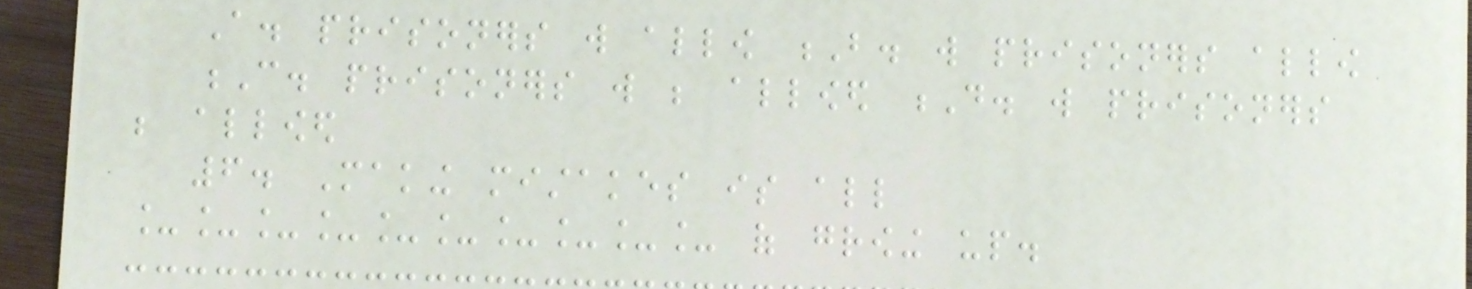A. prisoners will allow B. will prisoners allow
C. prisoners will be allowed D. will prisoners
be allowed
6. Making mistakes is all
__________ of growing up.
